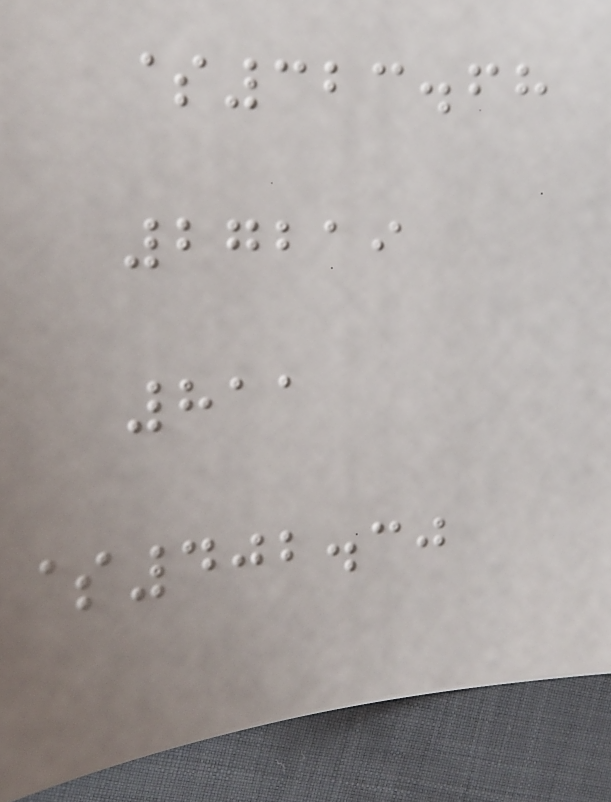$323.68
27219
811
$402.30
